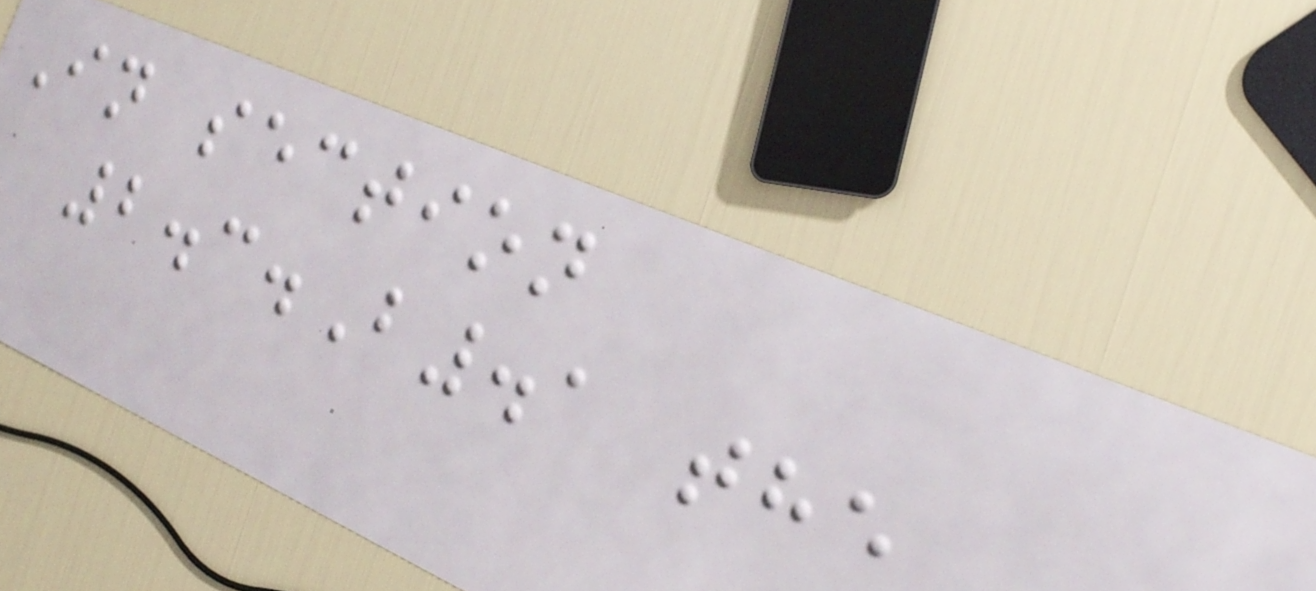In section
2.3.B.1 the
